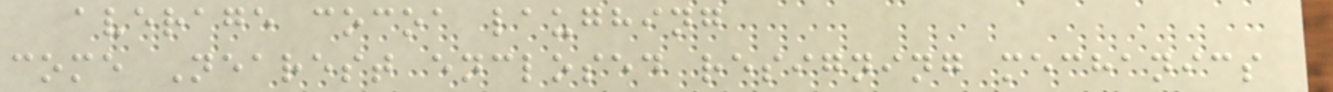average cocoa laughing
come Nearest enclosed resigning mechanics
